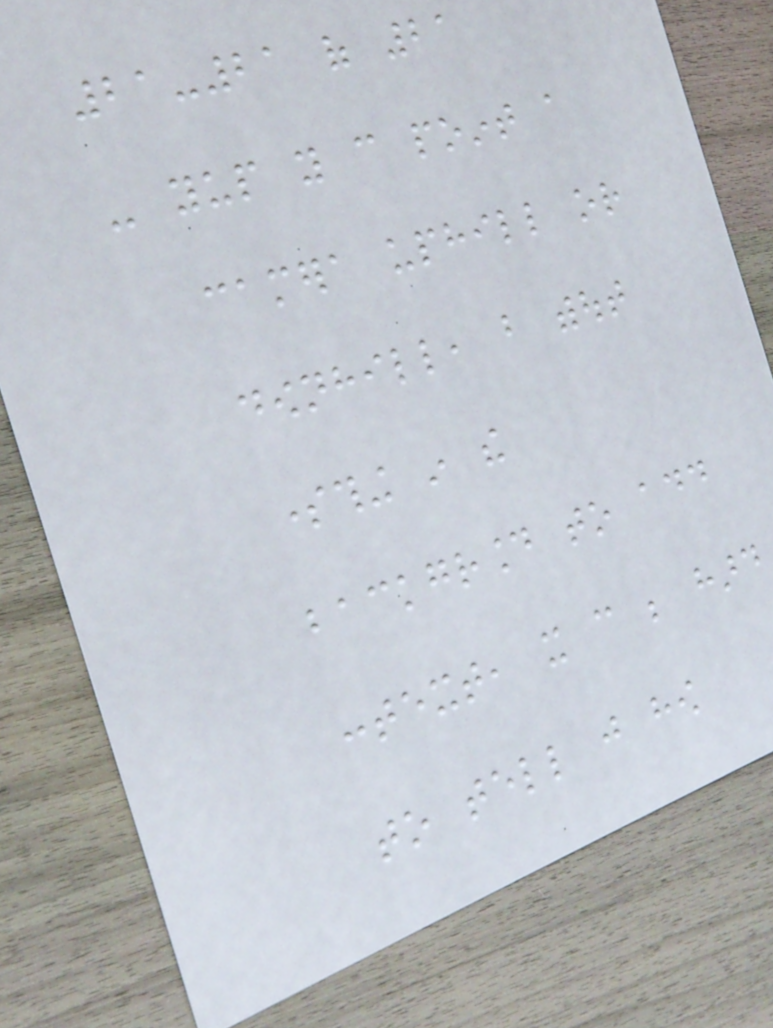21-21 of 21
- yup you can point a
camera uphill or
downhill, but without
something in the
background to add
context, it can be hard
to tell just how
